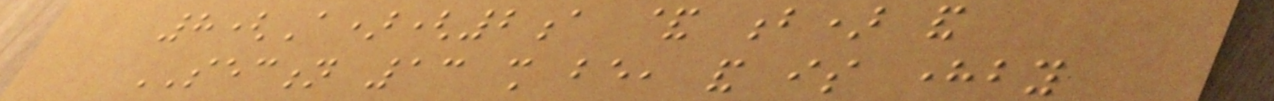8(A)(2a & b) and
SECTION 13 shall be, and is hereby
